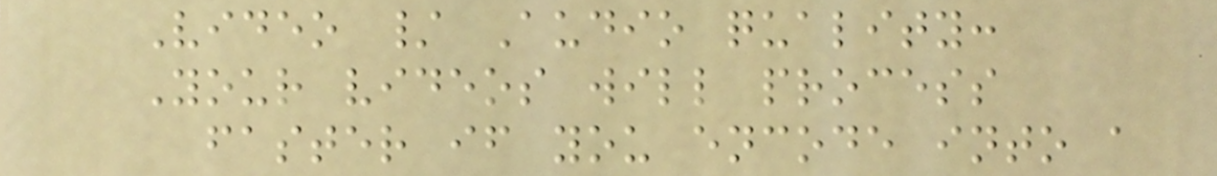Video / Audio quality:
Your videos will process
faster if you encode into a
